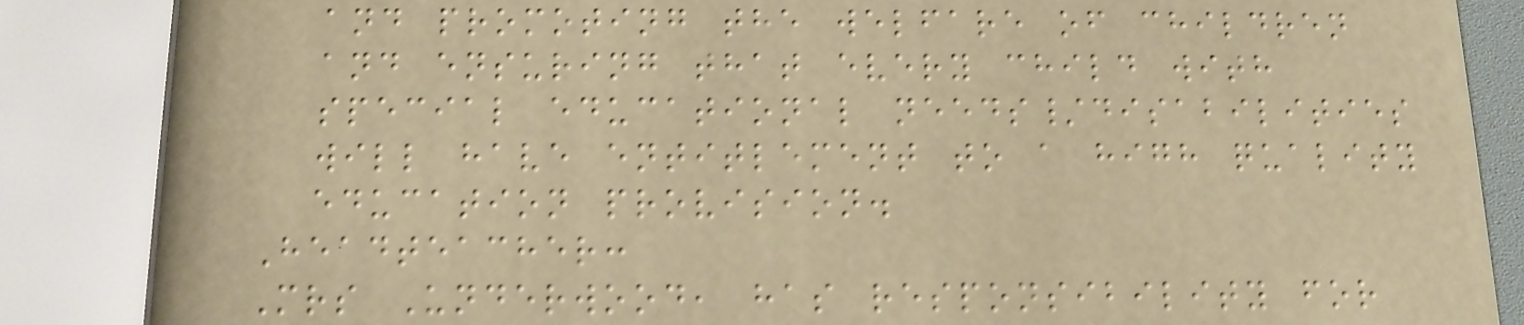and promoting the welfare of children
and ensuring that every child with
special educational needs/disabilities
will have entitlement to a high quality
education provision.
Headteacher:
Mrs Underwood, has responsibility for
